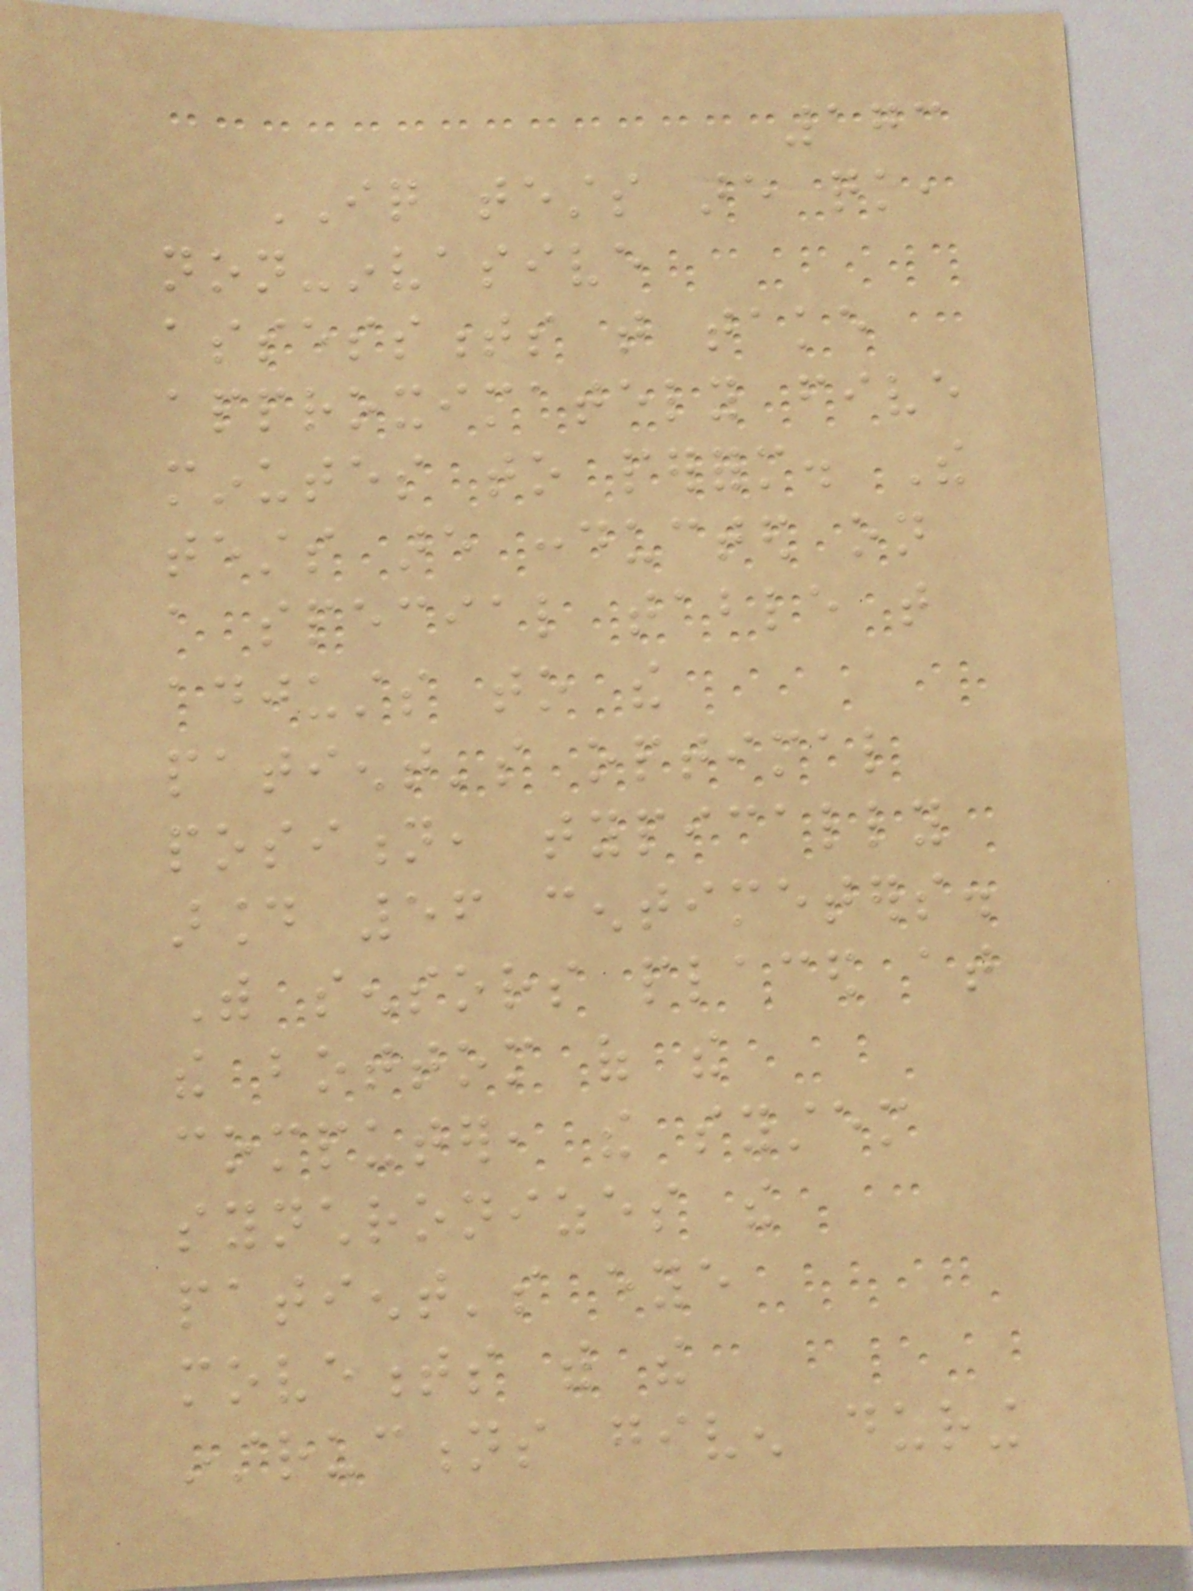173
IQ tests are quick,
non-invasive
assessments that take
approximately five
minutes to perform. The
tests are conducted on
a special table that
adjusts to the
patient's optimal
position, typically
around 56 centimeters.
With sensors placed at
the bottom of the
computer, the system
synchronizes the
patient's eye
movements with the
instructions given during
